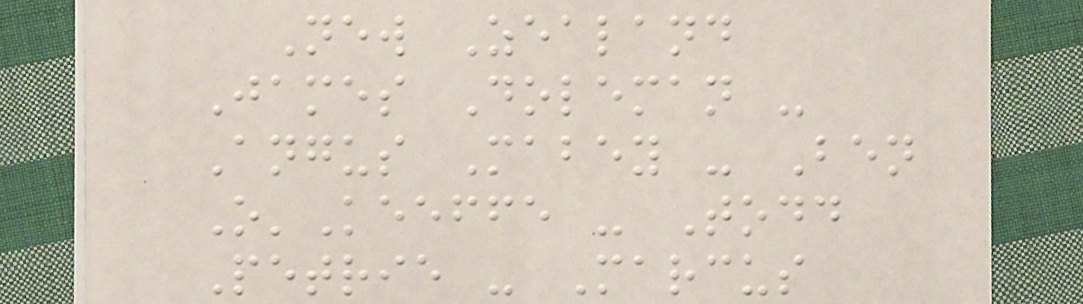New Zealand
James Doleman -
Angus Mabey - Ben
O'Keeffe - Todd
Petrie - Marcus
